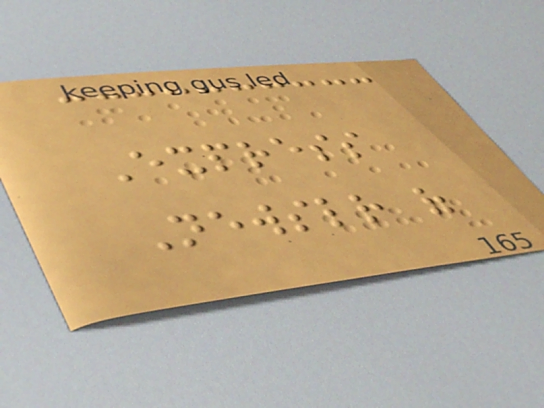Express
Newsletter of
